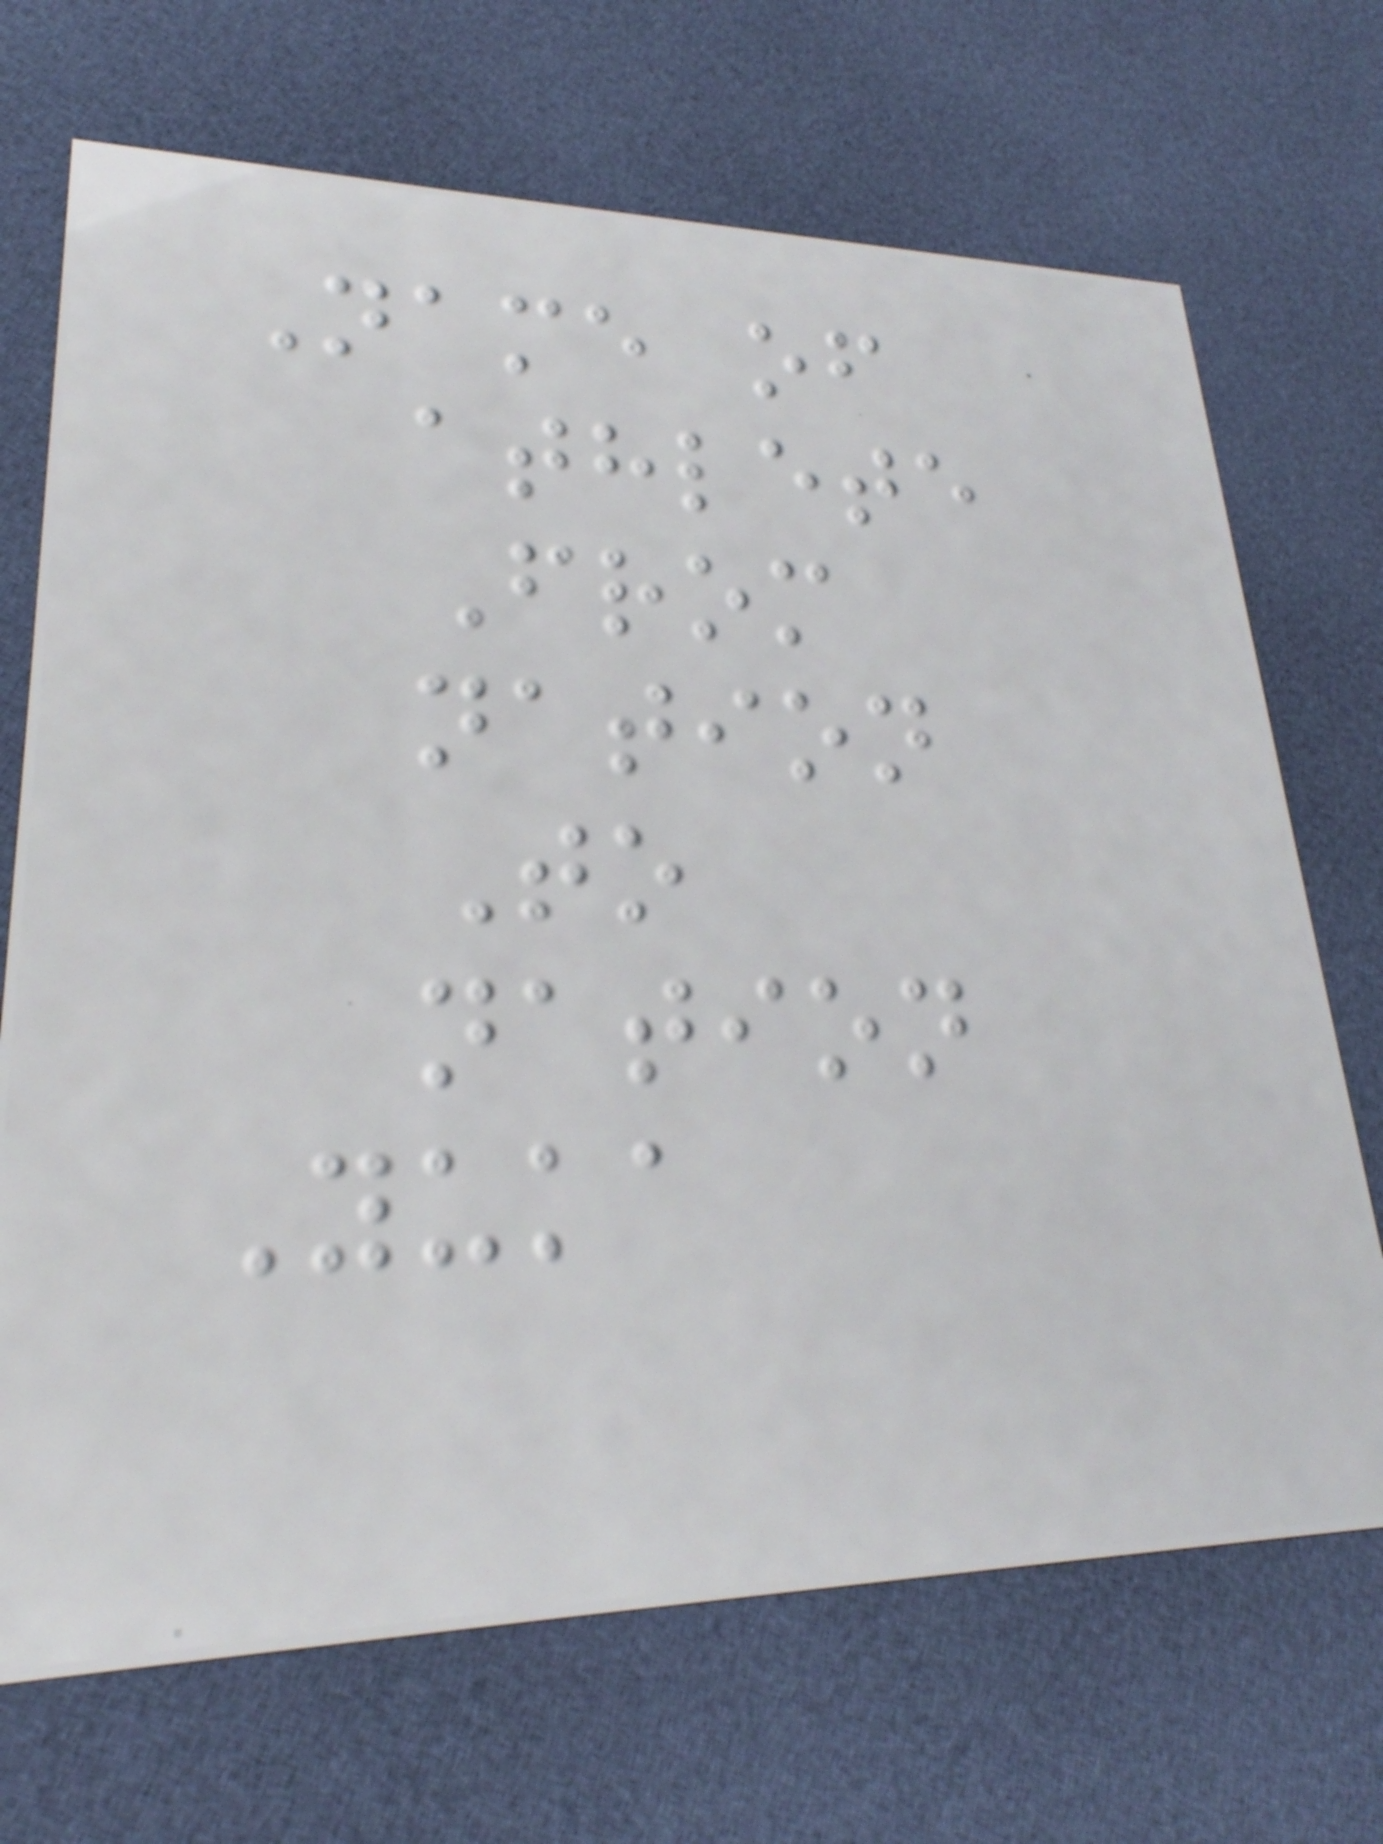Name of
athlete
From
nation
To
nation
Yuka
